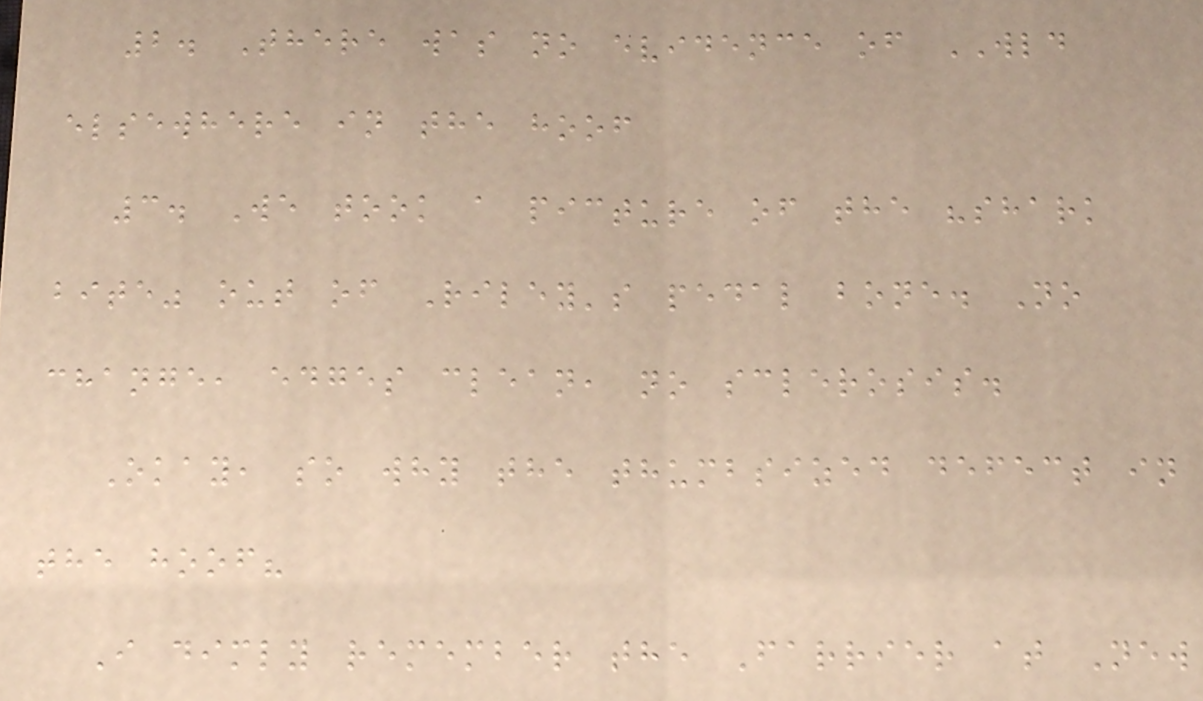2. There was no evidence of WLD
elsewhere in the hoof
3. We took a picture of the "shark
bite" out of Riley's pedal bone. No
change, edges clean, no sclerosis.
Okay, so why the thumbsized defect in
the hoof?
I dimly remember the Farrier at New
